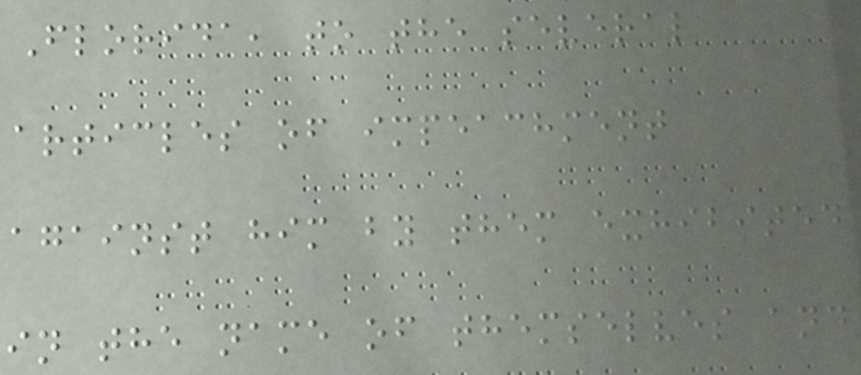Florida, to the several
articles of impeachment
against him by them exhibited
in the name of themselves and
